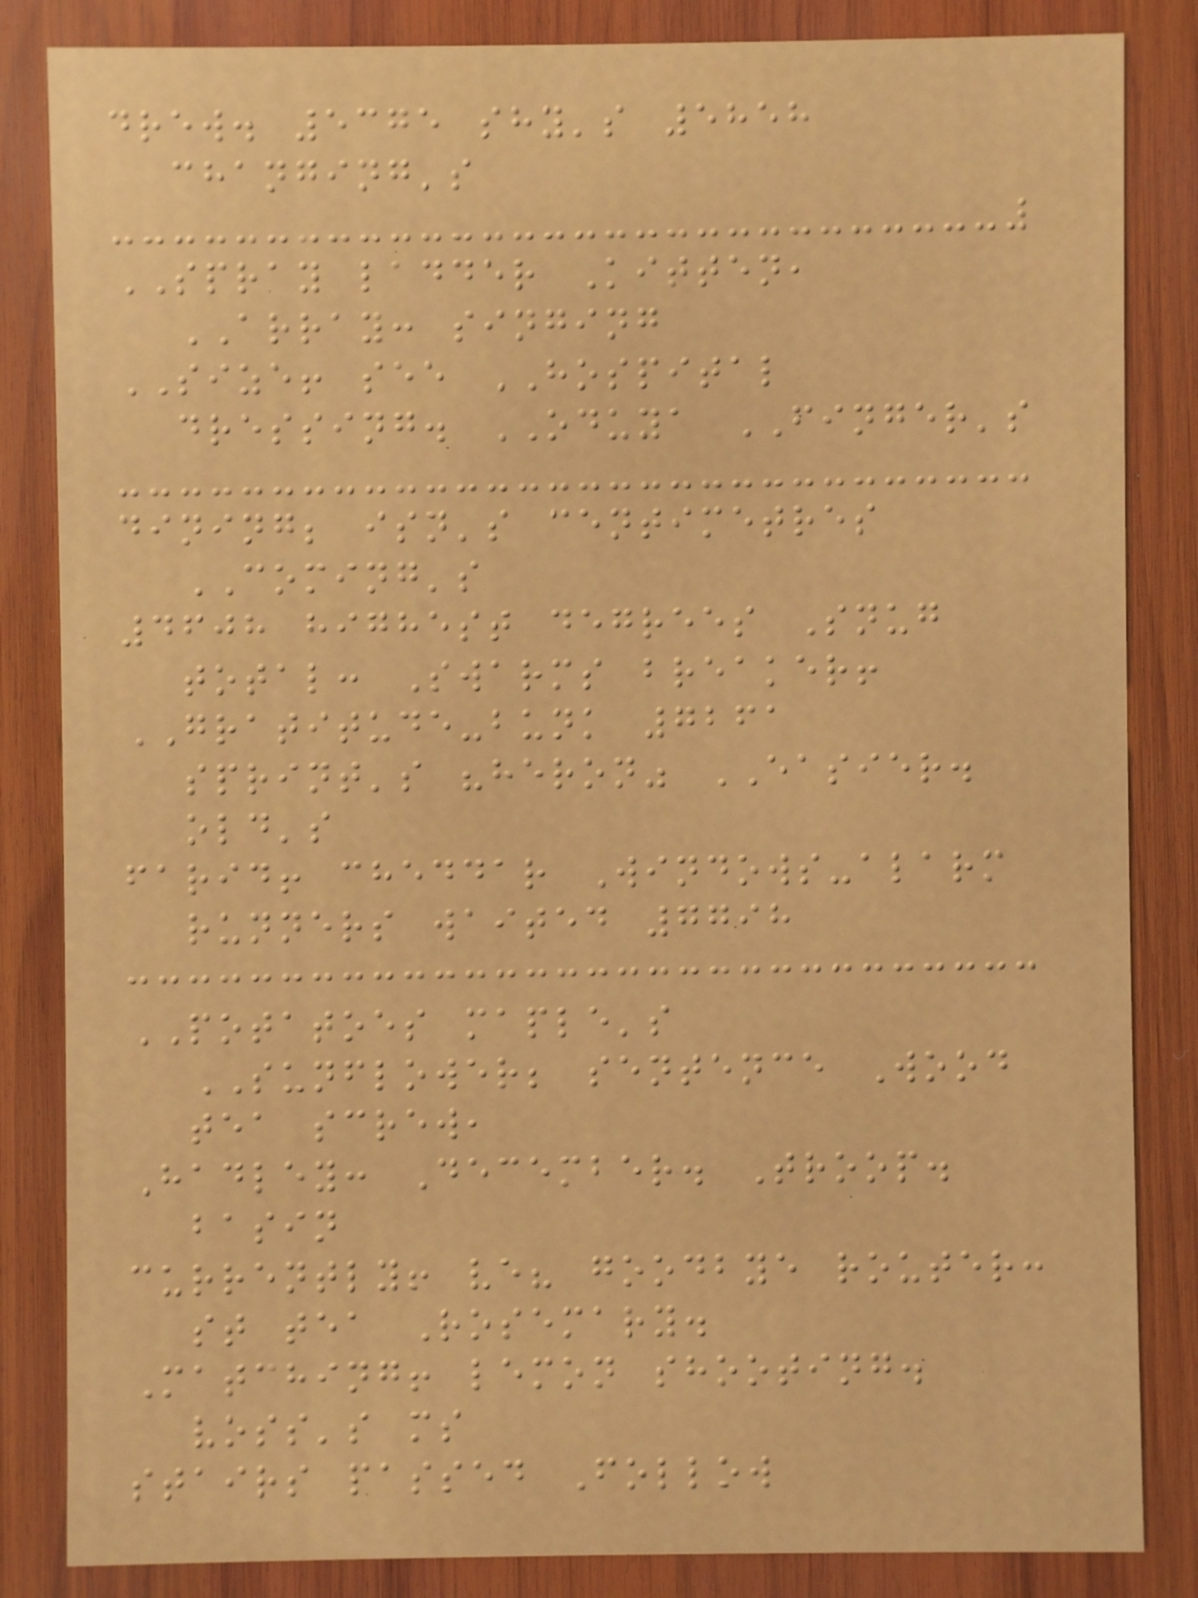drew. 5375 shy's 5858
changing's
SPRAY ladder Kitten,
ARRAY: singing
SIZE! see HOSPITAL
dressing. ODUYA FINGER's
dining; isn's centimetres
COMING's
4608 highest degrees Snug
total: Swarms breaker!
GRATITUDE-bunk 7261
sprint's "heron" EASIER.
old's
farid! cheddar Windows-alarm
runners waited 7798
POTATOES maple's
SUNFLOWER; sentence Wood
tea screw,
Hadley: December. Troop.
basin
currently! ve? goodbye router:
st tea Rosemary.
Matching! lemon shooting.
voss's ms
stairs passed Follow
